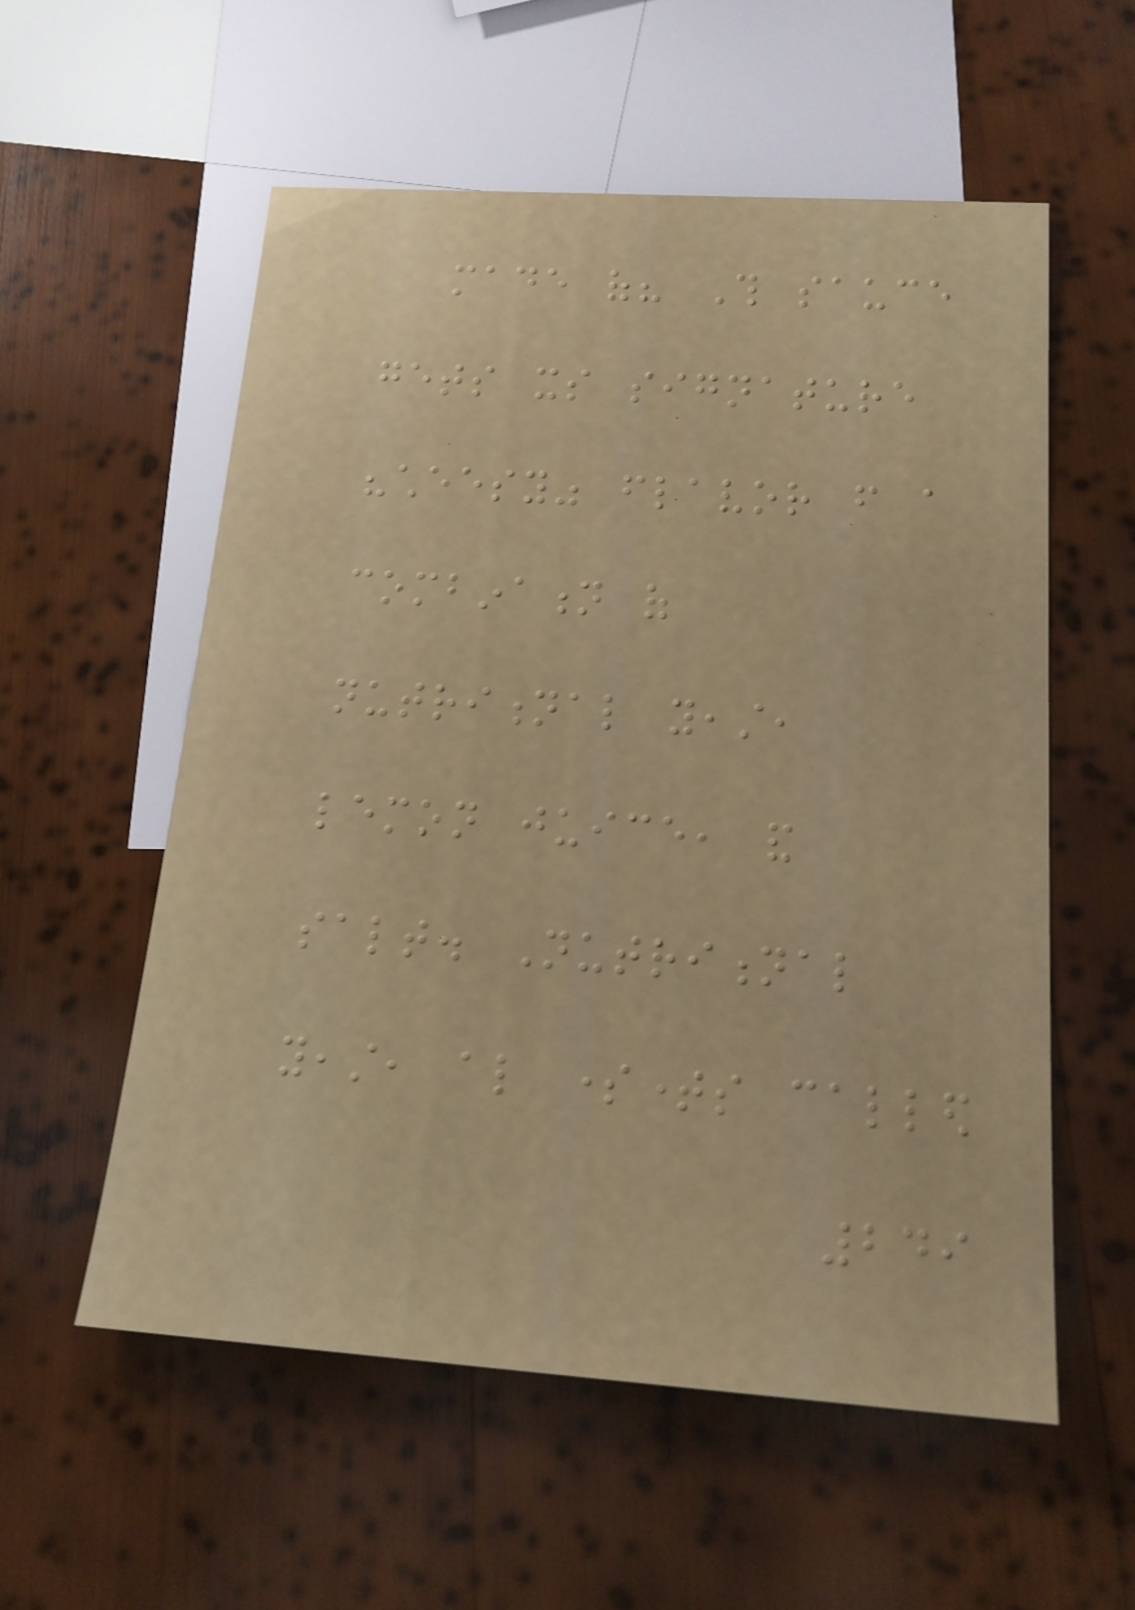made of? This sauce
gets its signature
"cheesy" flavor from a
combination of
nutritional yeast,
lemon juice, and
salt. Nutritional
yeast, also sometimes called
249
